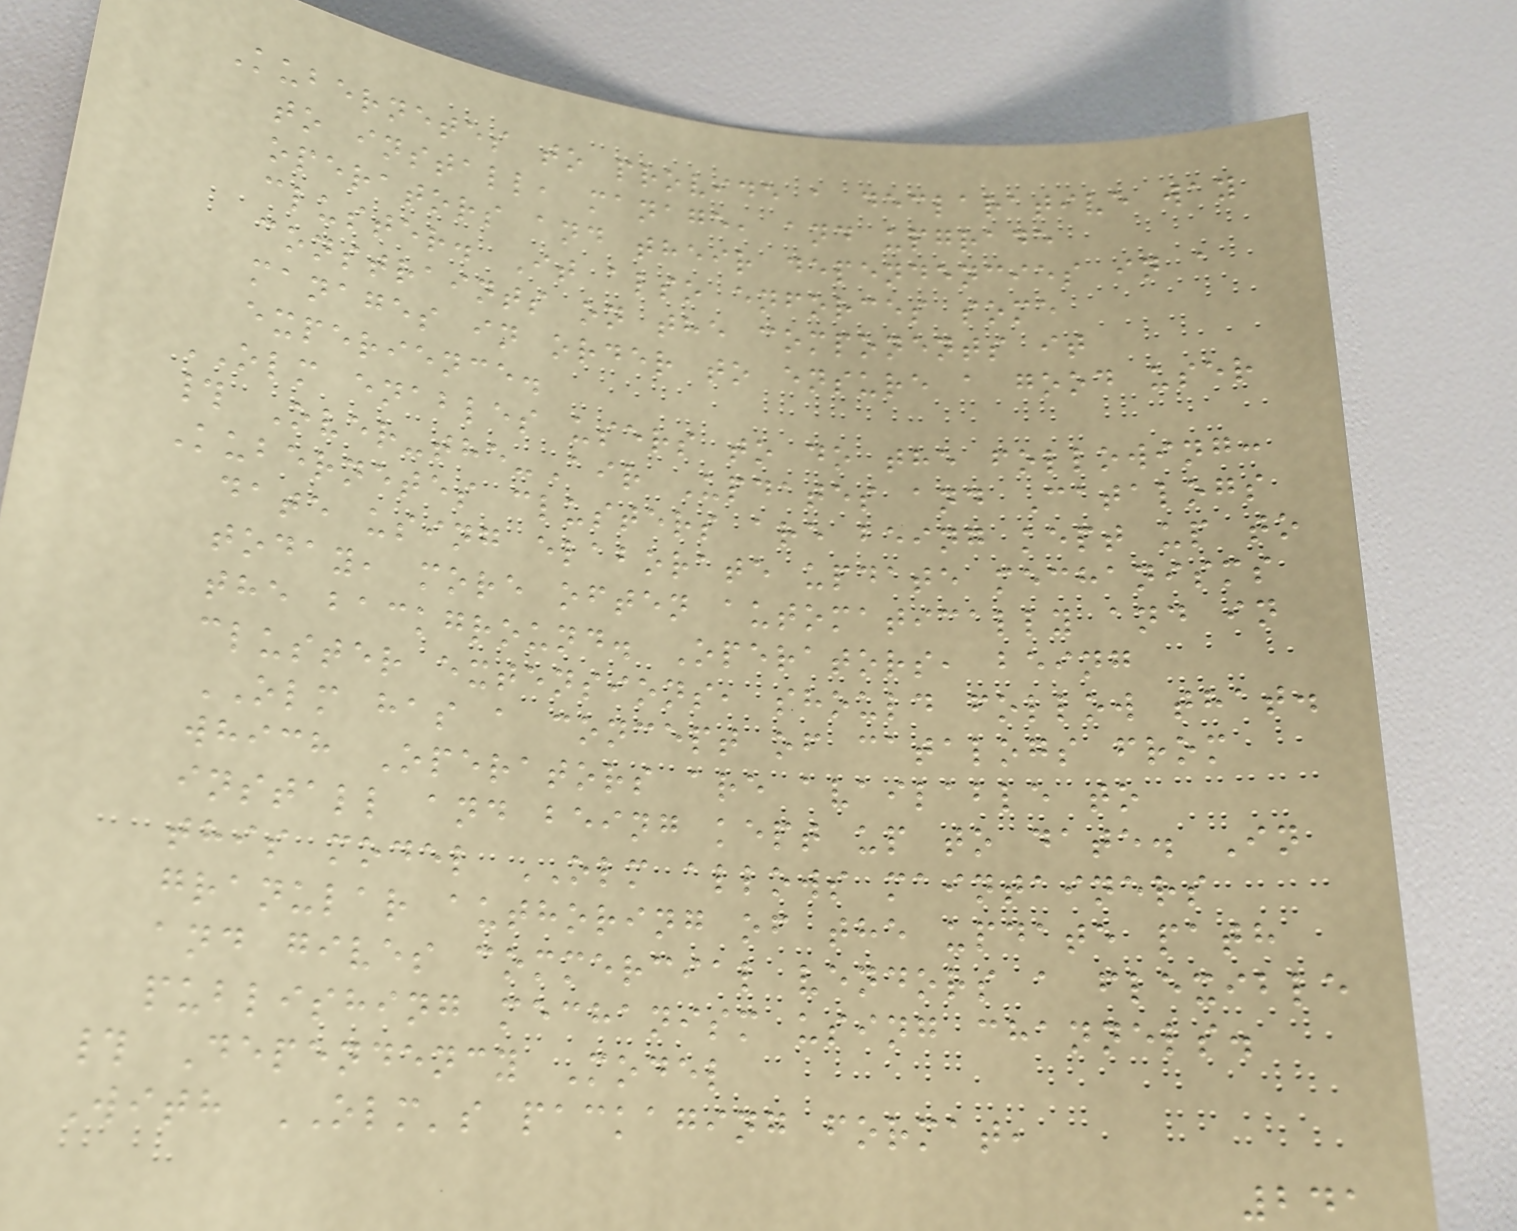Kubernetes to provide a declarative way
to install, manage, and upgrade
operators and their dependencies in a
cluster. It also enforces some
constraints on the components it
manages in order to ensure a good user
experience.
OLM enables users to do the following:
# Over-the-Air Updates and Catalogs
Kubernetes clusters are being kept up to
date using elaborate update mechanisms
today, more often automatically and in
the background. Operators, being
cluster extensions, should follow that.
OLM has a concept of catalogs from
which Operators are available to
install and being kept up to date. In
this model OLM allows maintainers
granular authoring of the update path
and gives commercial vendors a flexible
publishing mechanism using channels.
# Dependency Model
With OLM's packaging format,
241
